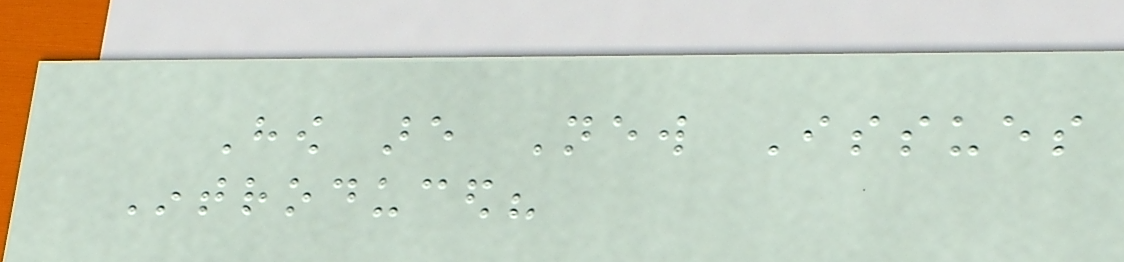How are New Issues
Introduced?
